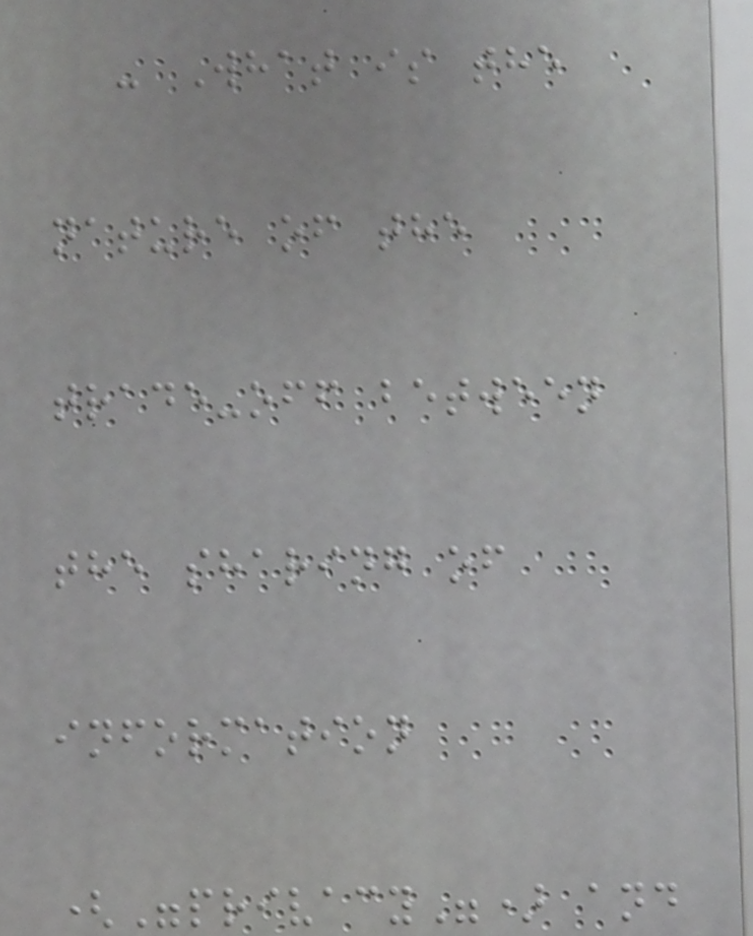- What is the
nature of the
trade-off between
the sharing of
information
("privacy") and
